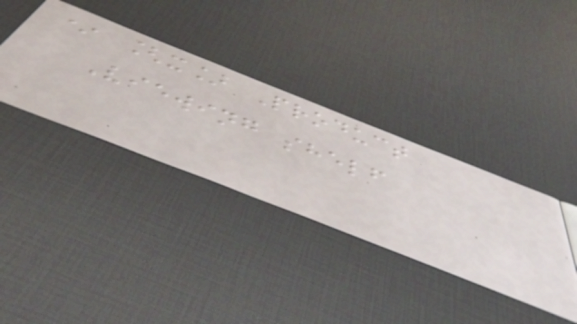* [x] Product
Viewing shelf
